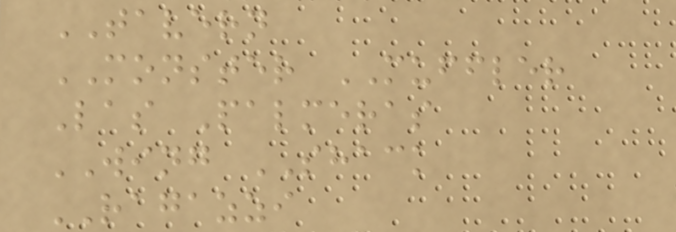TAVERN
MONSTER MUFFLER
Las Palmeras
WING SHACK
RAGAZZI
